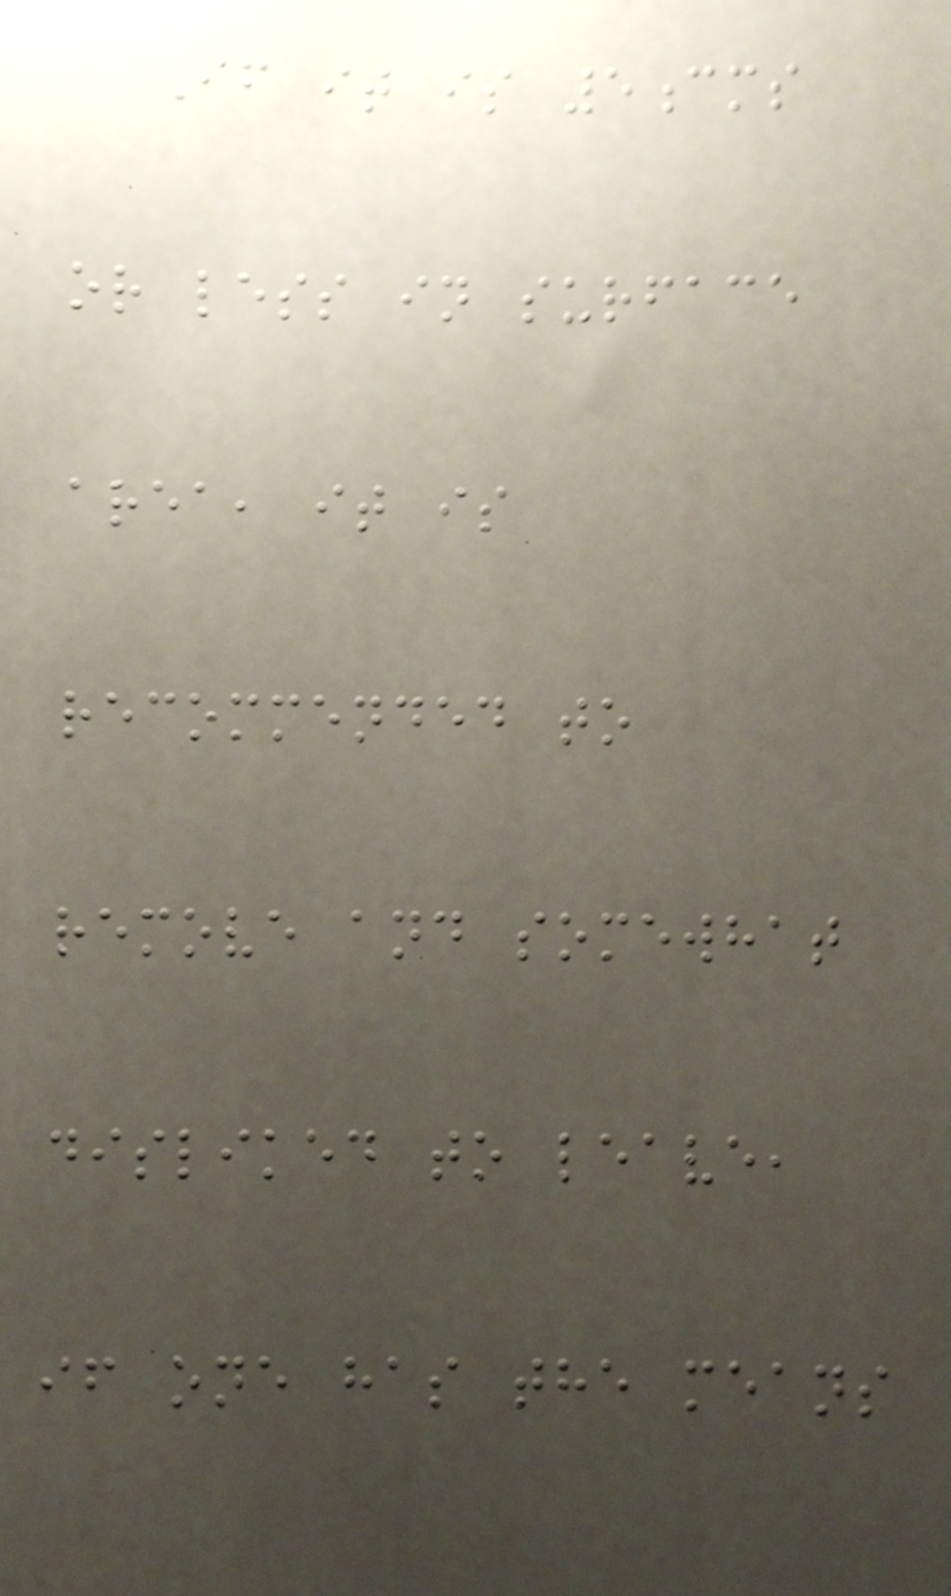If it is 5cms
or less in surface
area, it is
recommended to
remove and somewhat
disliked to leave,
if one has the means
